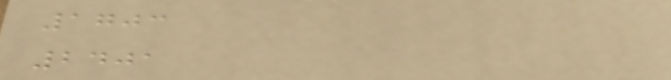1703
2401
